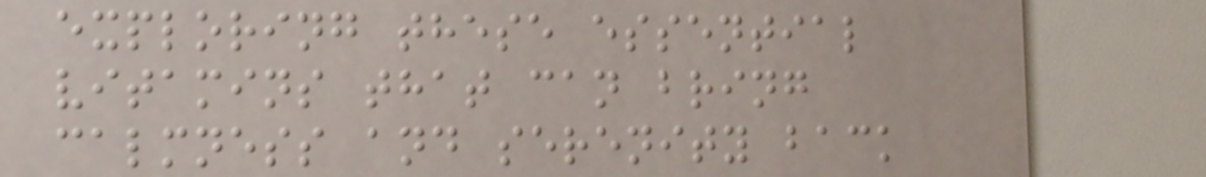exploring these essential
vitamins that can bring
calmness and serenity back
